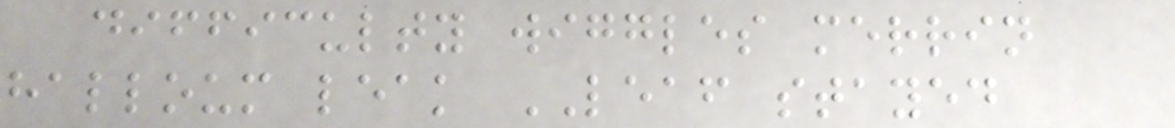difficulty wiggles merrin
halloum leak LEAF stayed
